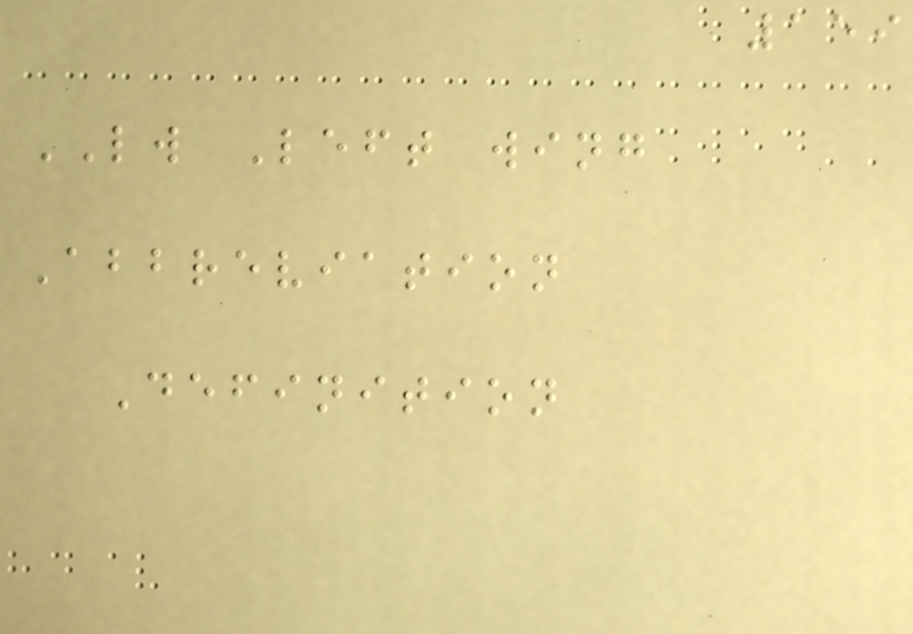159
LW Left wing
Abbreviation
Definition
